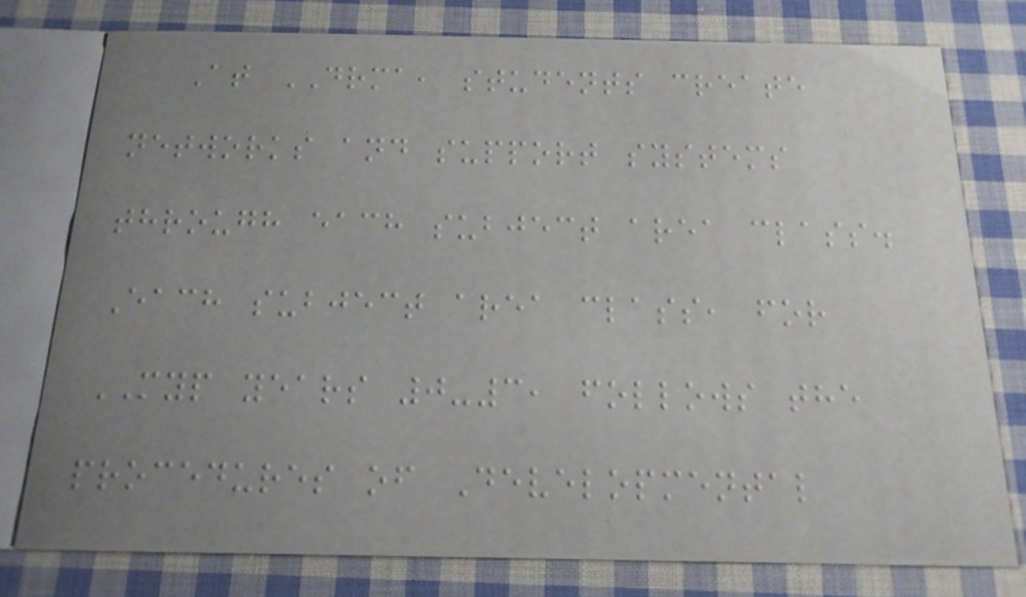At DRMA, students create
networks and support systems
through each subject area class.
Each subject area class, for
MYP years 0-3, follows the
procedures of Developmental
